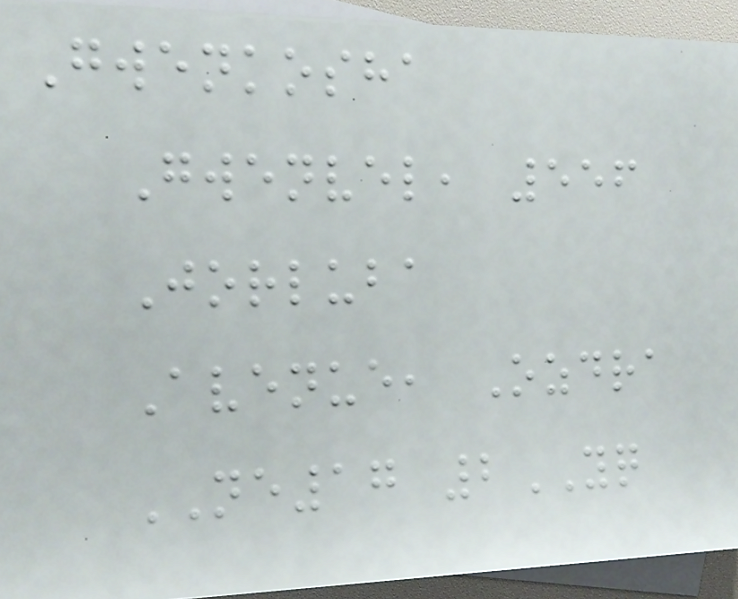Gwenkosha
Gwenvel, 556
Jorluba
Avenue, Ozdra
NE17 2YQ
